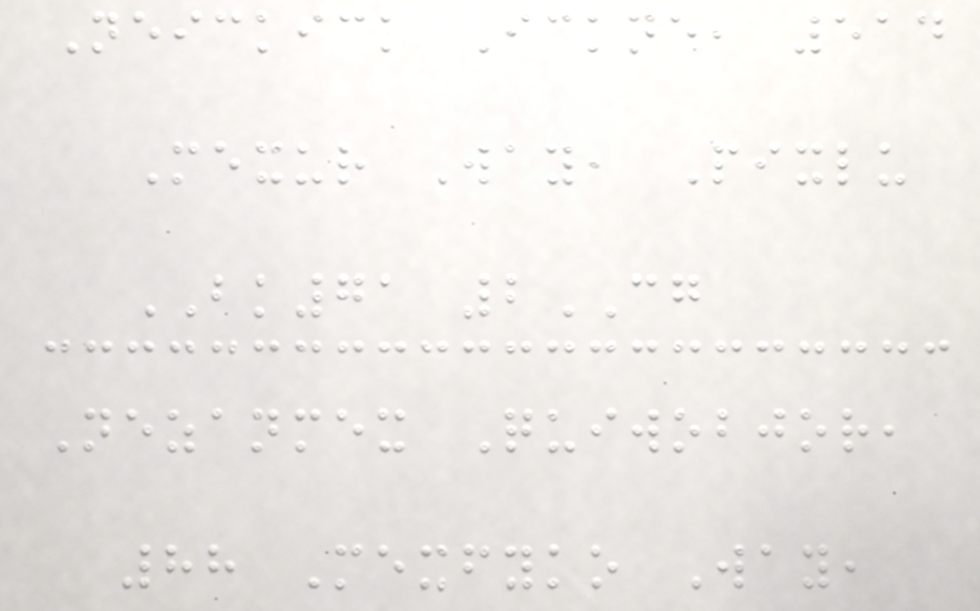Neickick Ickne, 514
Mexur Way, Pixlu
BK71 2CG
Nezanmex Quiwobjor,
88 Mexfyko Way,
